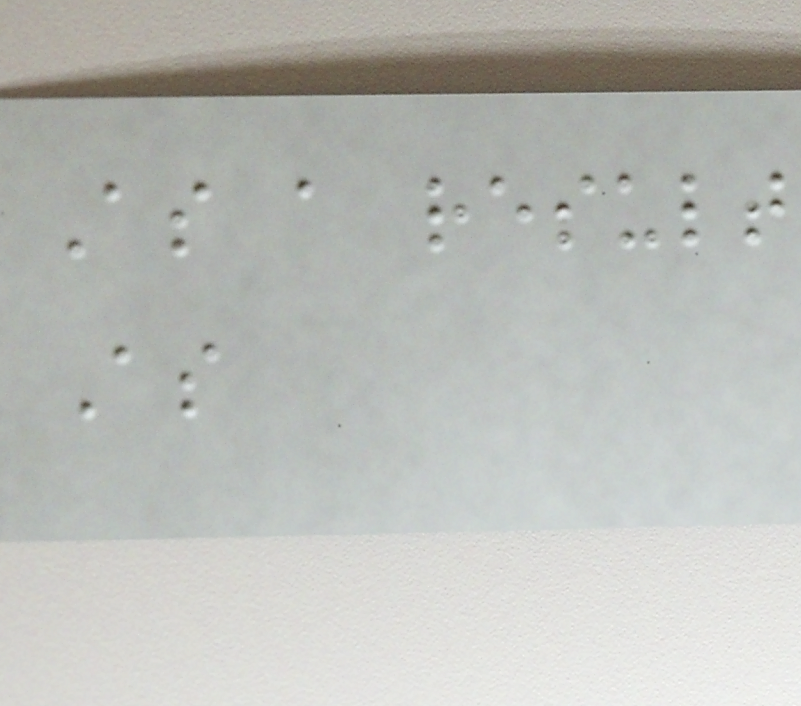As a result
As
